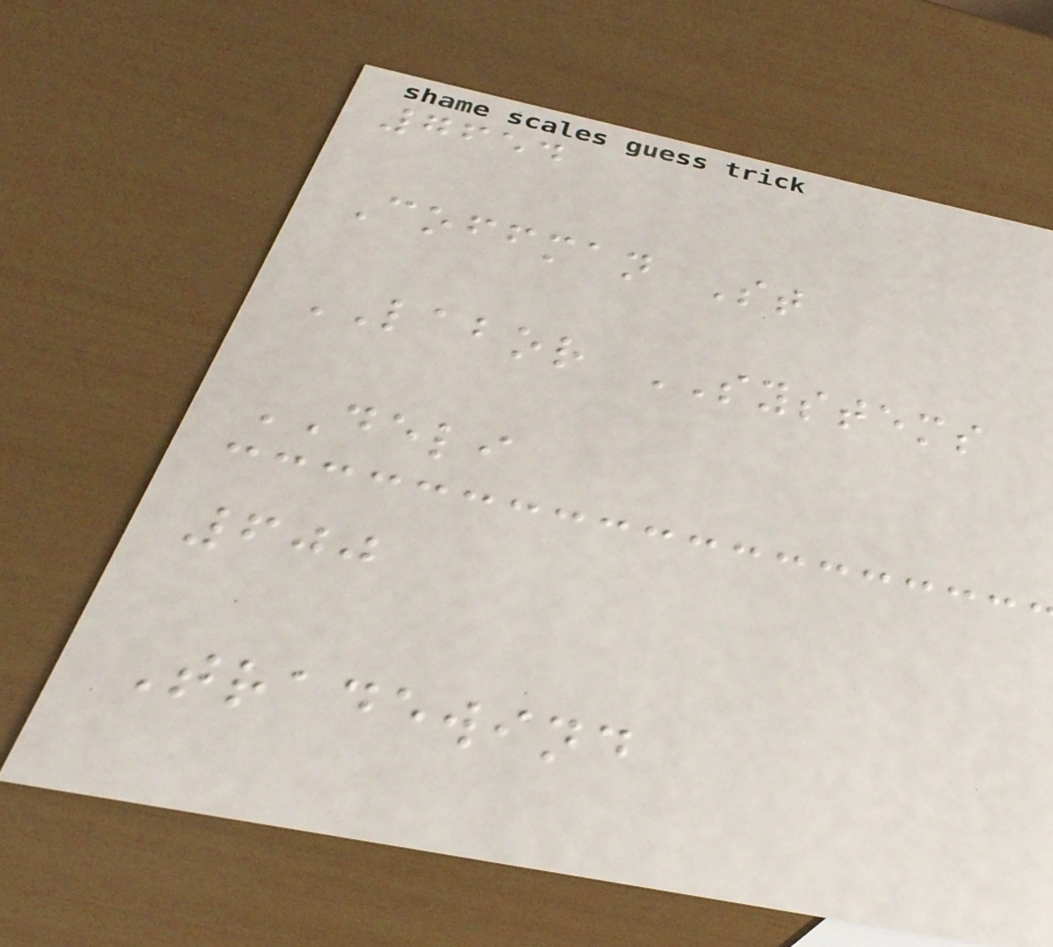7654
Coffman St
LABOR SYSTEMS
DELI
600
Tradewind
